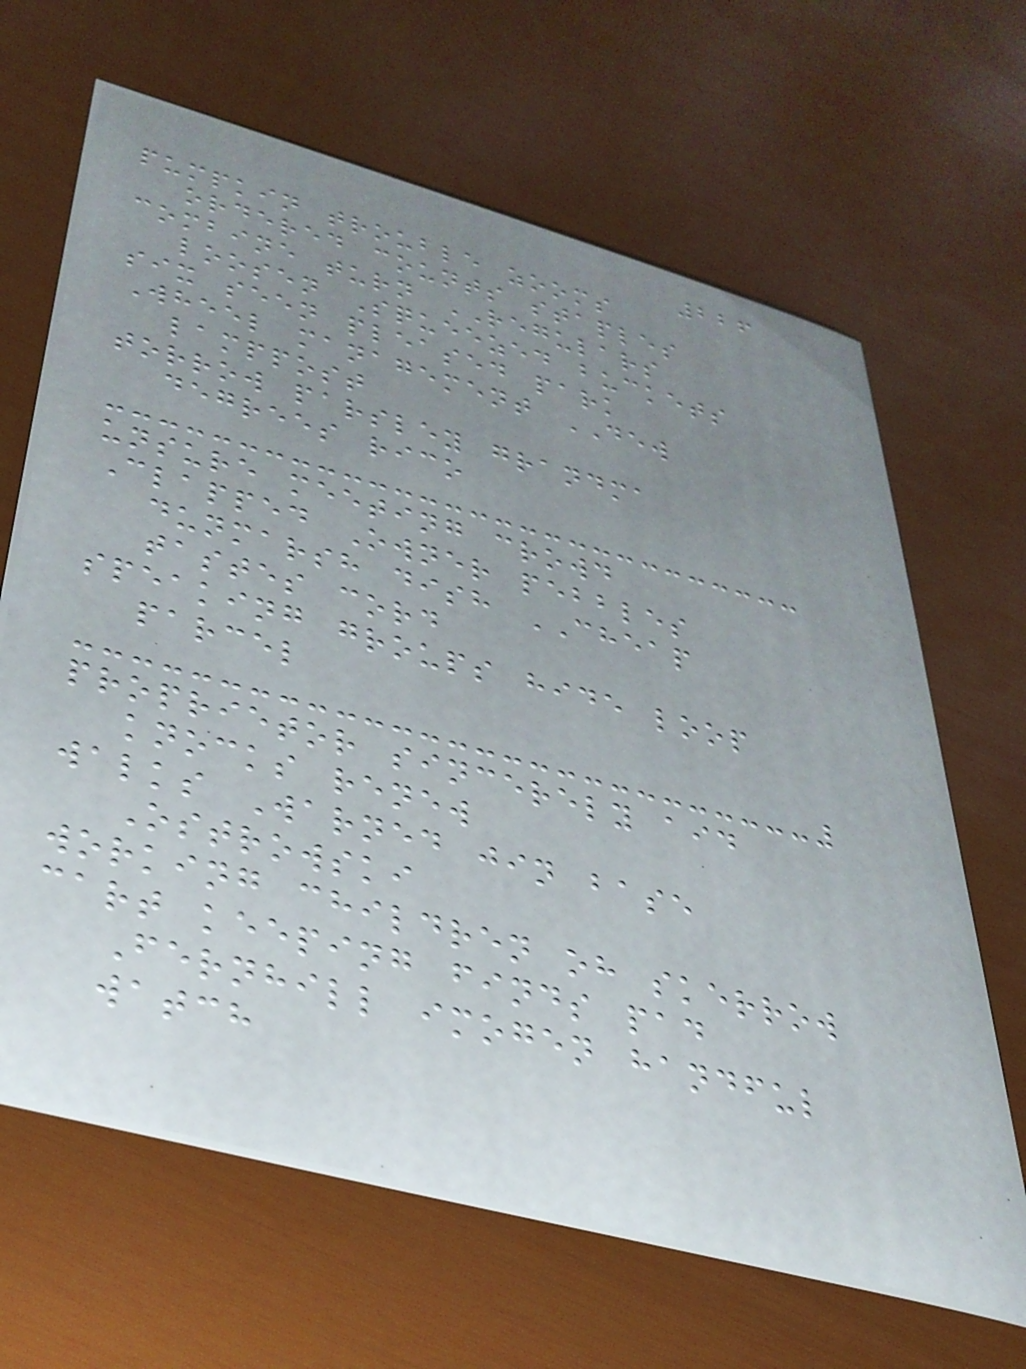226
pumpkin trouble zooms
ordered counts staples
combine turn REGULARS
loosen Squeezed buckets
six seen pleased park
Wheel management DEW
lamppost
torrow parsley grandma
degrees rico
unsure meeting crowd
Clapped Owner pebbles
dunmarsh dish CHEAP
tastes cord
speaking groups hide loop
parcel
proprietor sincerely aid
knocks renew
walks Warned jin base
Ostrowski
working children oh skerrow
cart keeping finds pad
Fernhill imogen handful
watch
